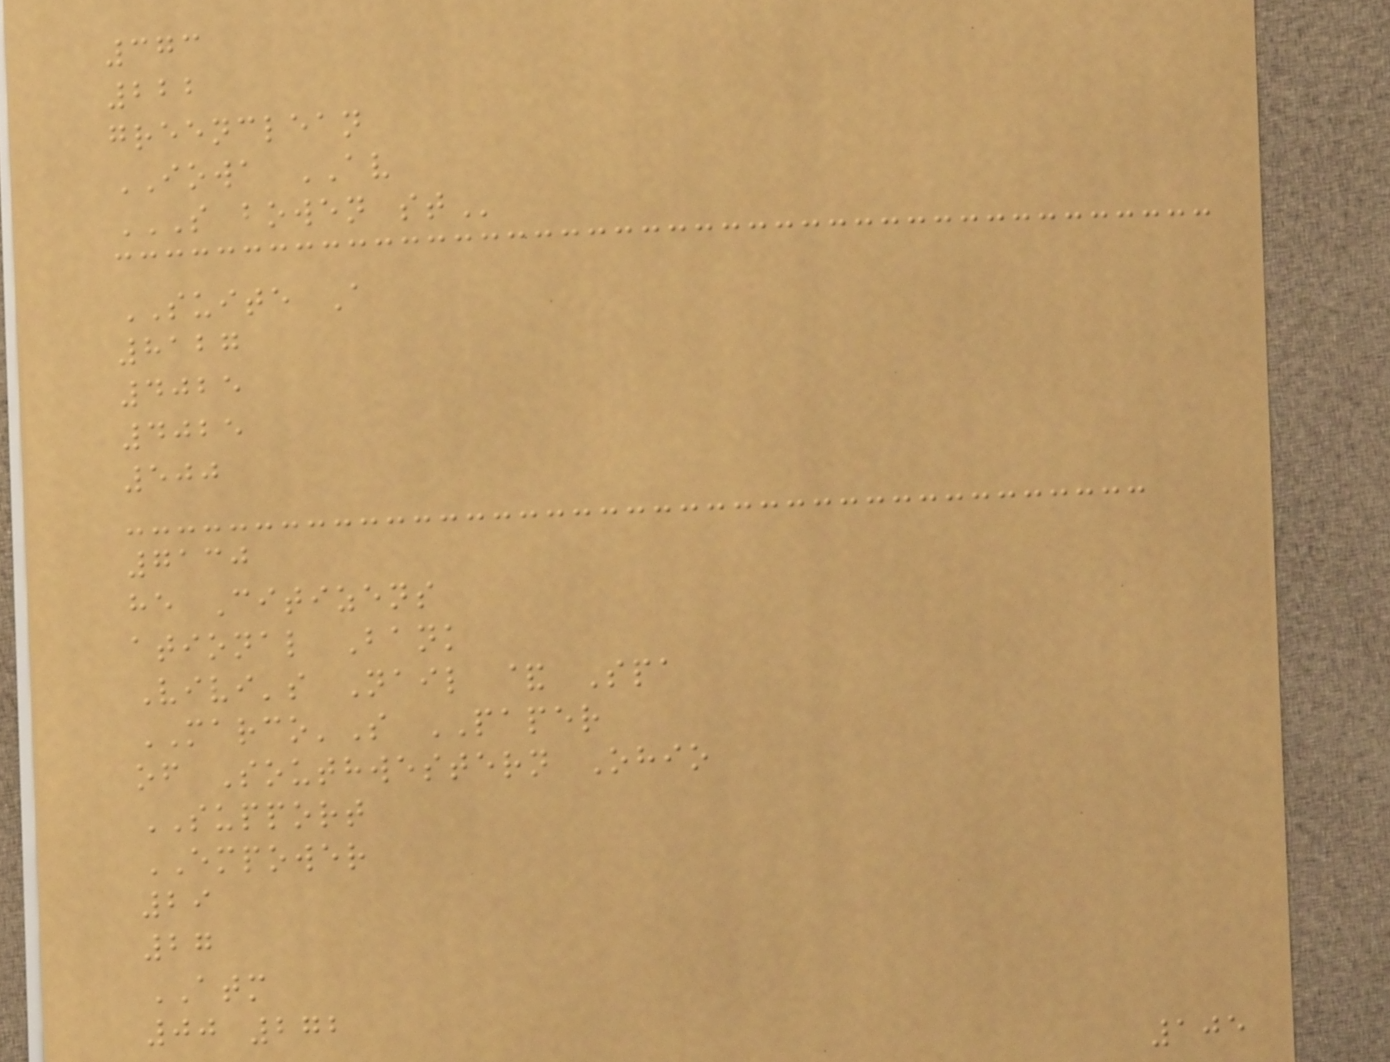373
222
greenclean
IOWA AV
S BOWEN ST
SUITE A
8127
4025
4025
500
7130
he Citizens
ational Bank
Vivi's Nail & Spa
MARCO'S PAPER
of Southwestern Ohio
SUPPORT
EMPOWER
29
27
ATM
00 272
105
